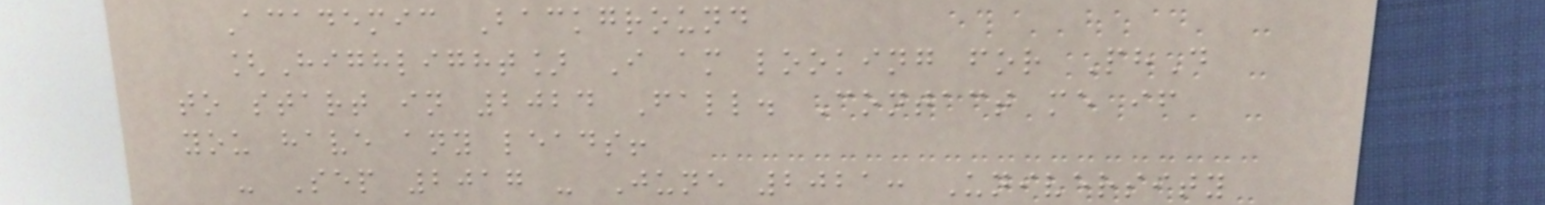Academic Background
[Highlight] I am looking for PhD
to start in 2024 Fall. Contact me if
you have any leads!
- Sep 2017 - June 2021: University
